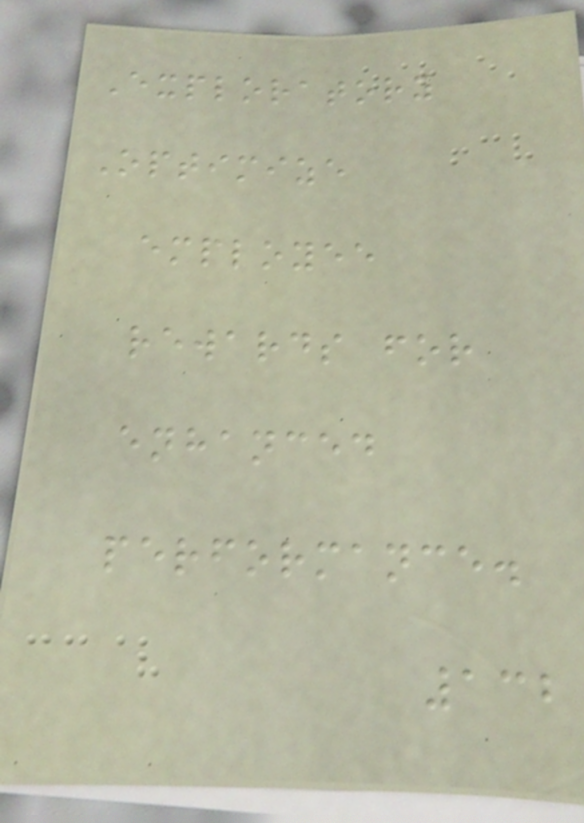Exploratory
Optimize
employee
rewards for
enhanced
performance.
132
